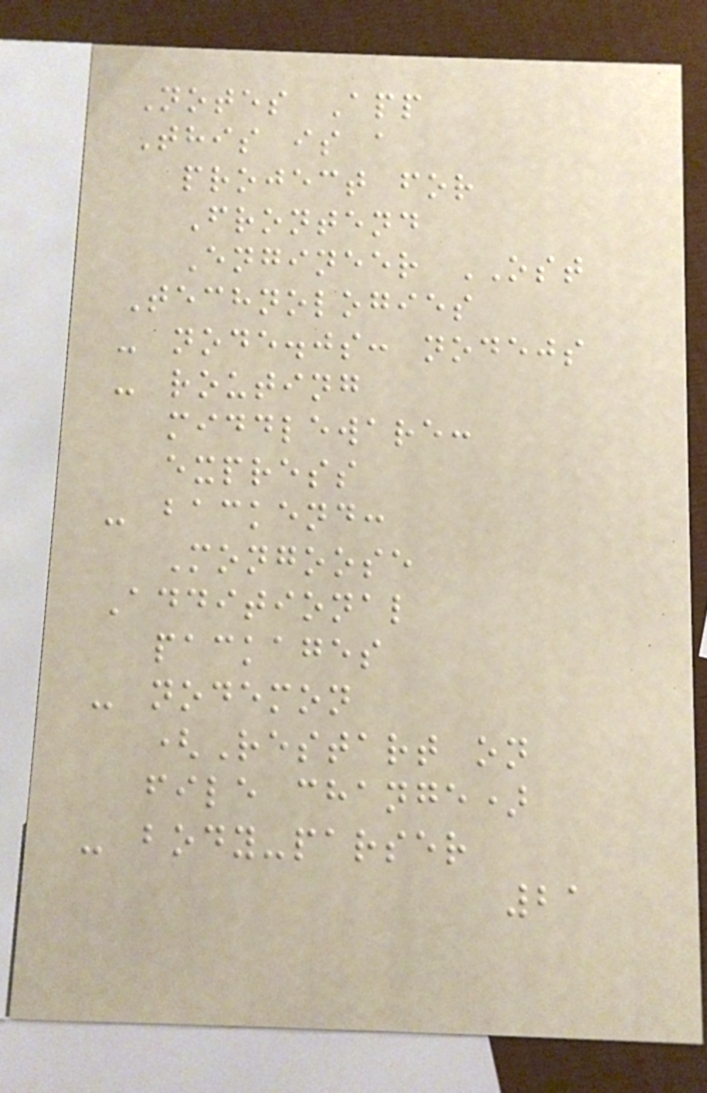Notes App
This is a
project for
Frontend
Engineer OST
Technologies
- node.js: nodejs
- routing
middleware:
express
- backend:
Mongoose
Additional
packages
- nodemon
(Restart on
file change)
- body-parser
21
